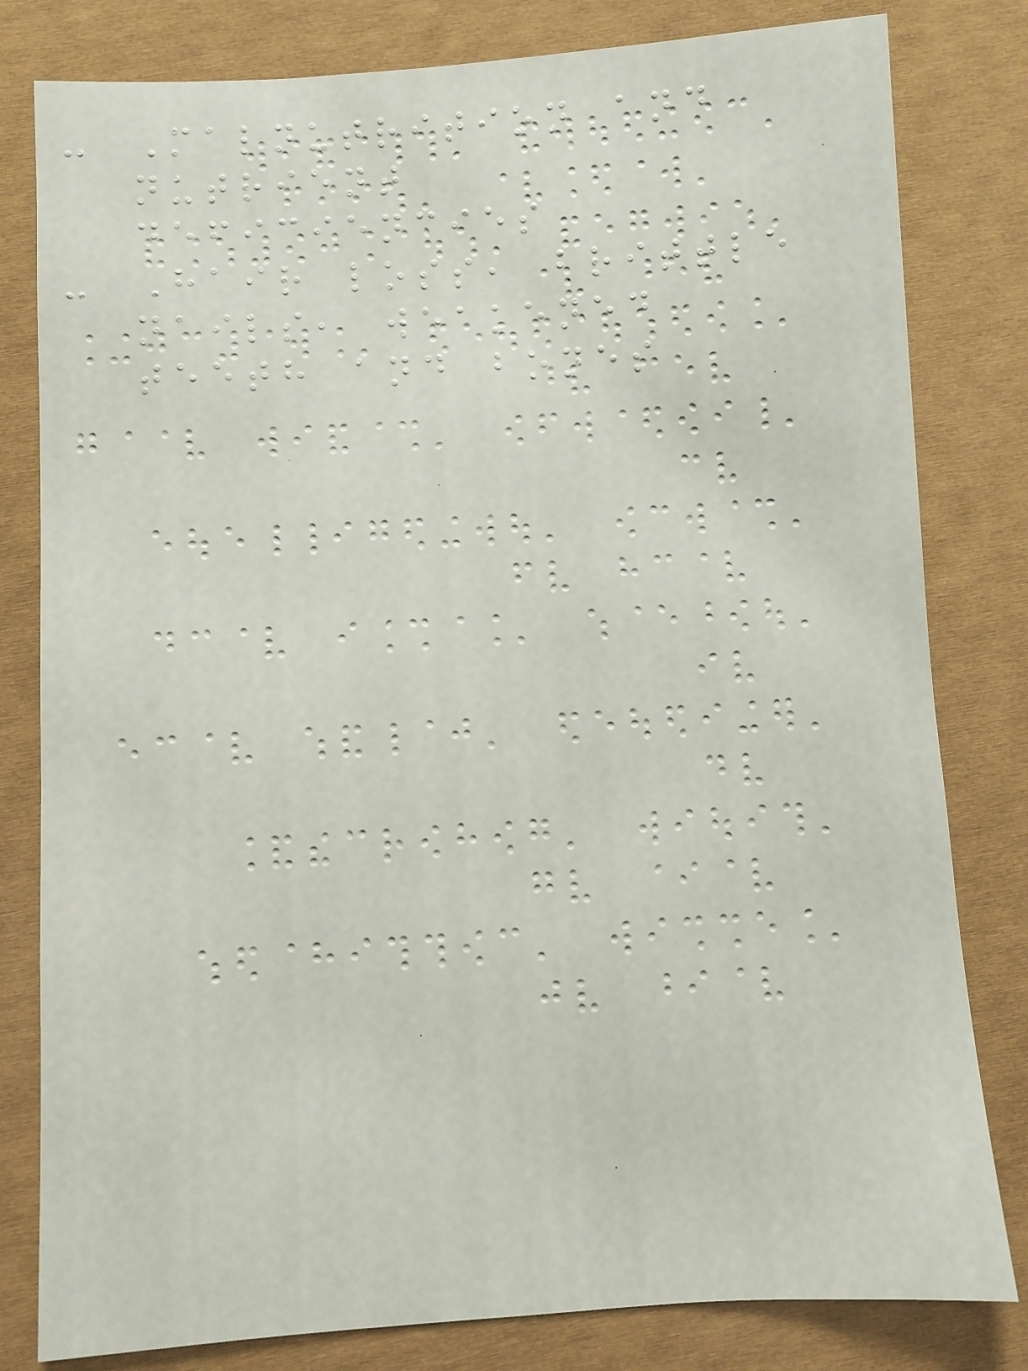- Malnutrition and
nutrient
deficiencies
- Hair loss, brittle
nails, weakened
teeth and bones
